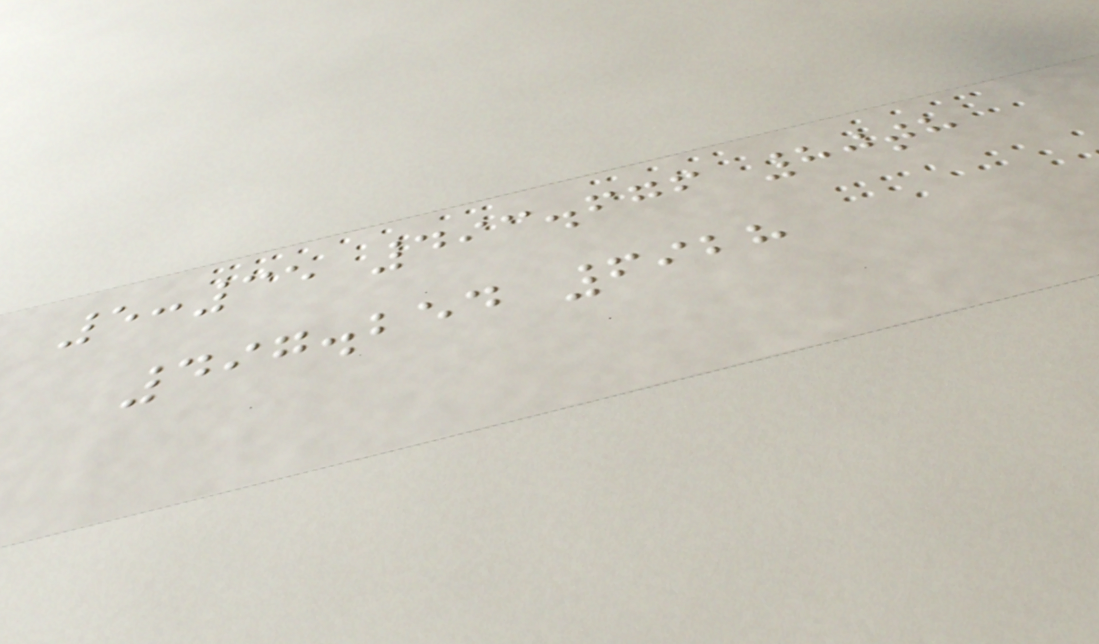5:35 493.676 80th
497.254 6928
